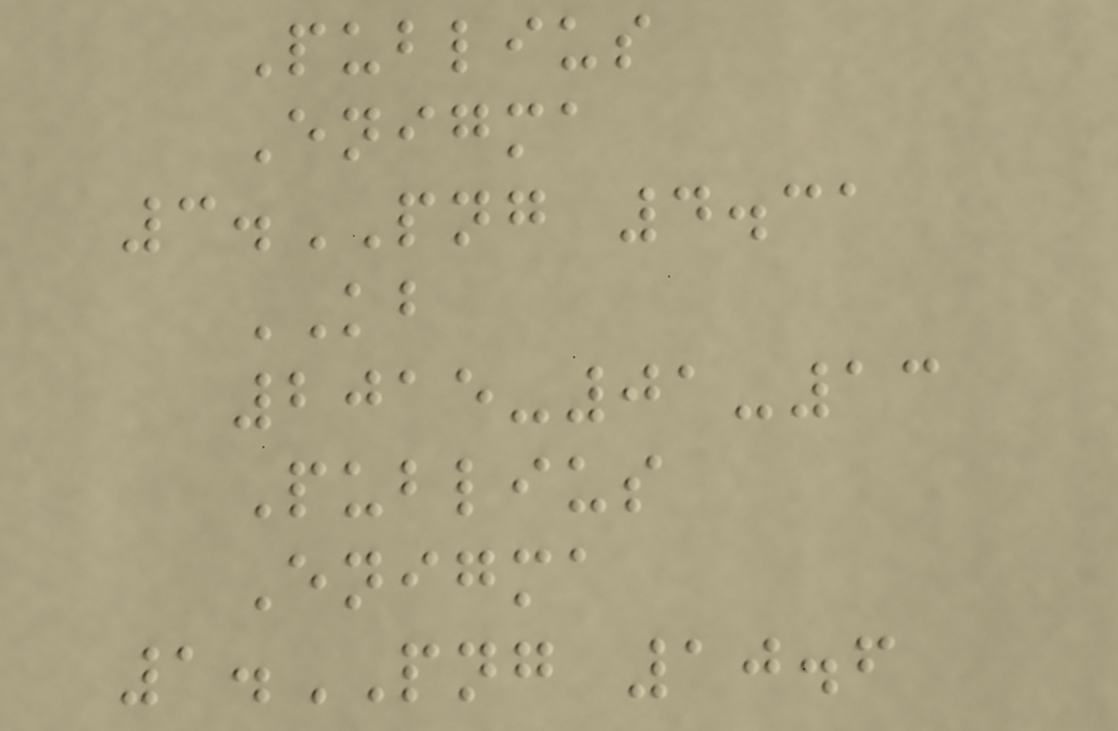Publius
Enigma
3.PNG 4.31
KB
2015-01-13
Publius
Enigma
1.PNG 10.6
